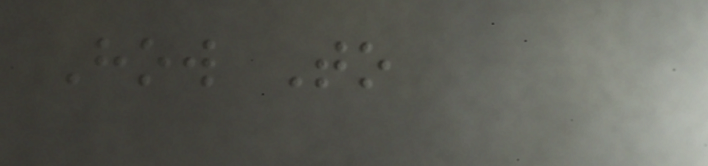How To
